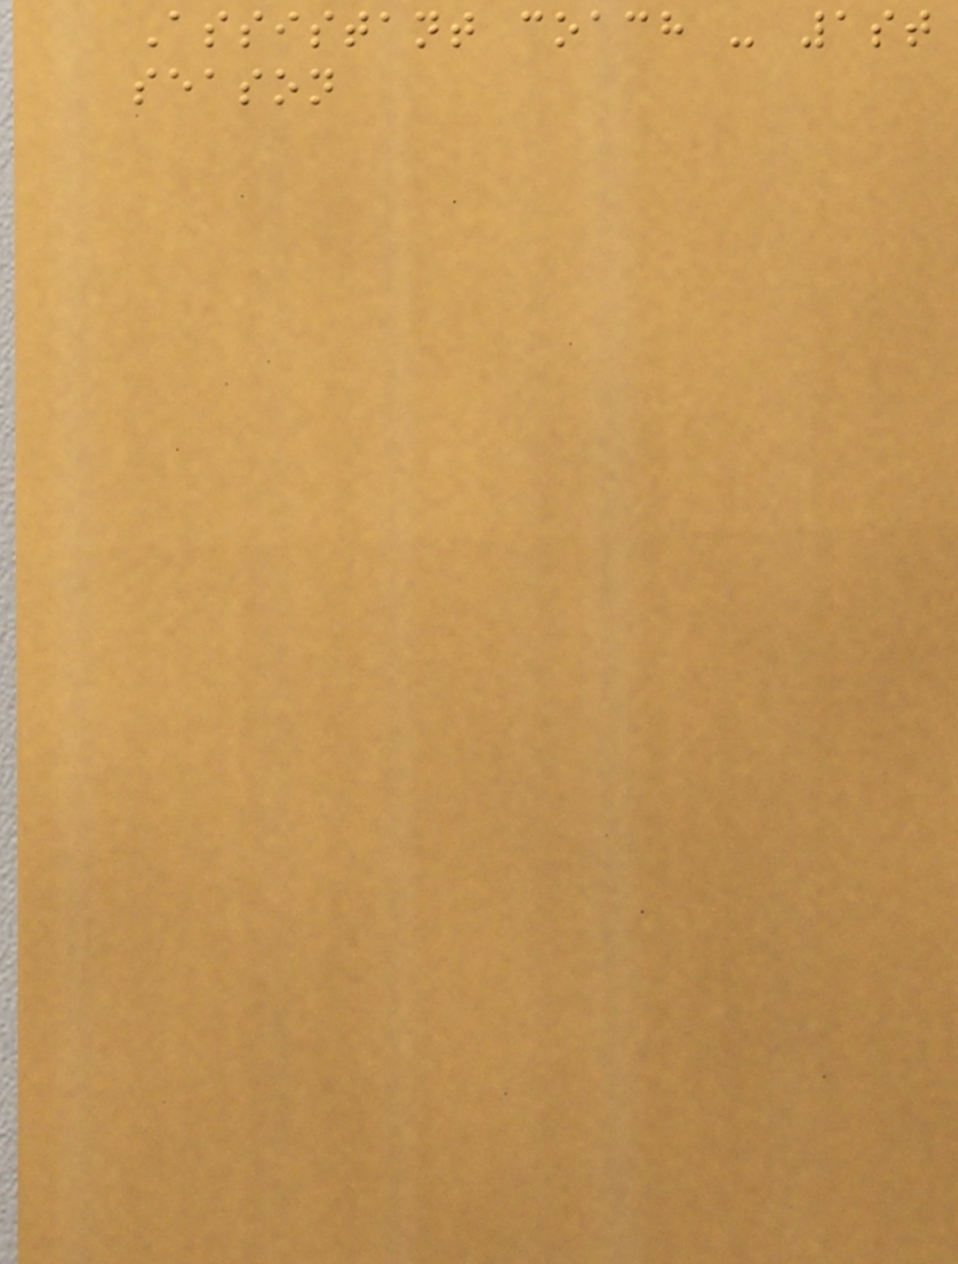Assistant coach - 1st
season
